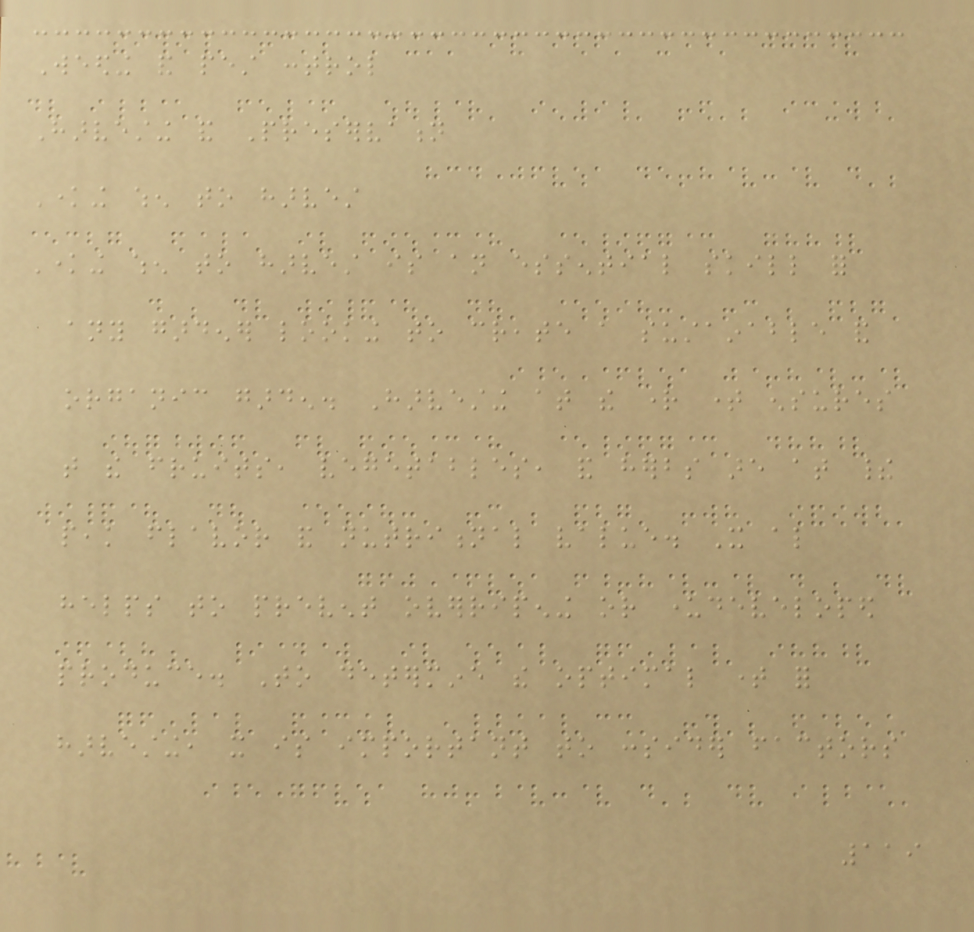Weeding and pest control
Harvesting and Preservation
Knowing when to harvest
Knowing when to harvest is an essential skill for
any gardener looking to create a sustainable and
organic garden. Harvesting at the right time ensures
that the fruits, vegetables, and herbs are at their
peak flavor and nutritional value. It also
helps to prevent overripening or underdeveloped
produce. To determine the optimal time for
harvesting, it is important to consider factors
119
